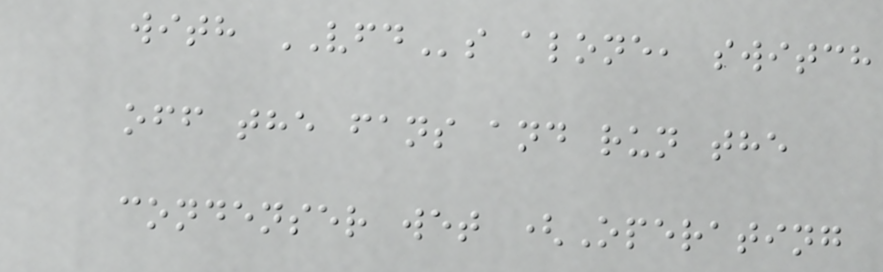with VFDs alone, switch
off the fans and run the
condenser wet (Operating
